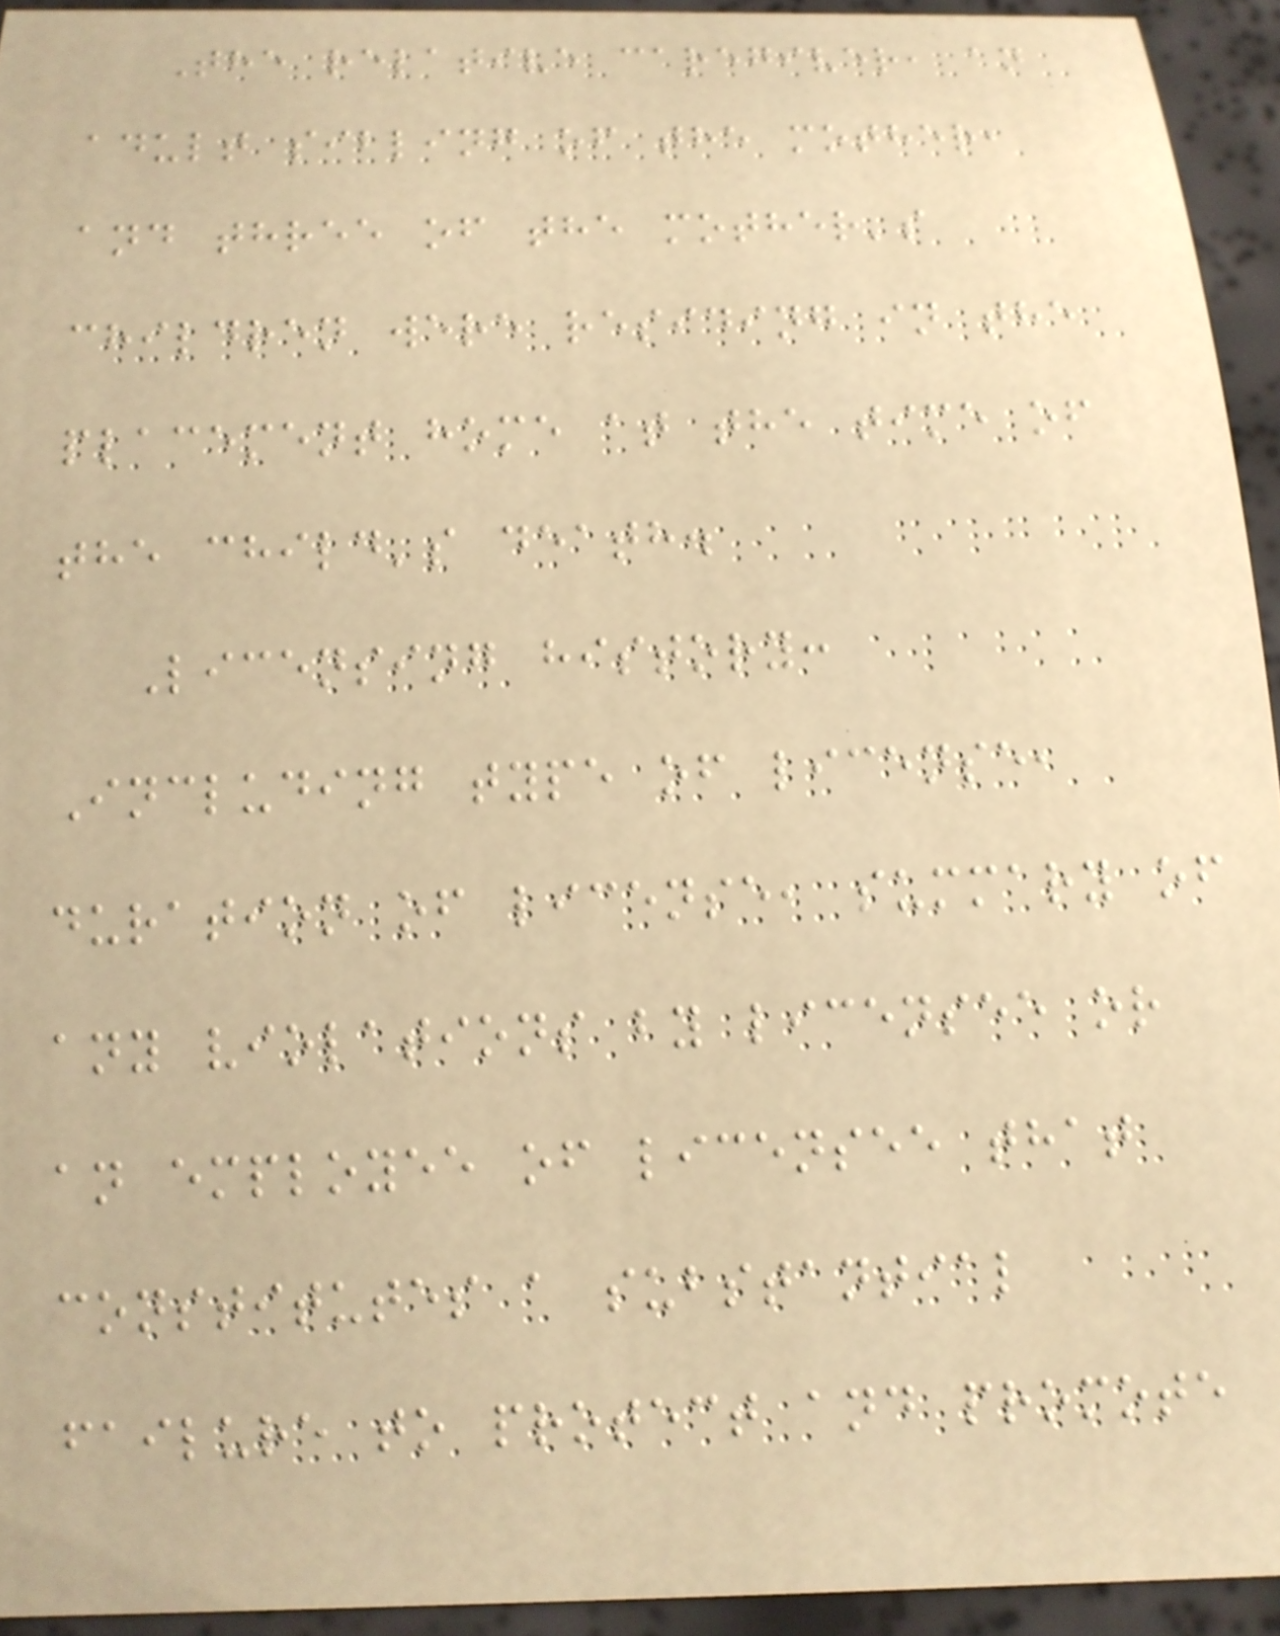The relative caregiver, an
adult sibling of the mother,
and three of the mother's
children were residing in the
placement home at the time of
the child's death.
Licensing history:
Including type of license,
duration of license, summary of
any violations by licensee or
an employee of licensee that
constitutes a substantial
failure to protect and promote
